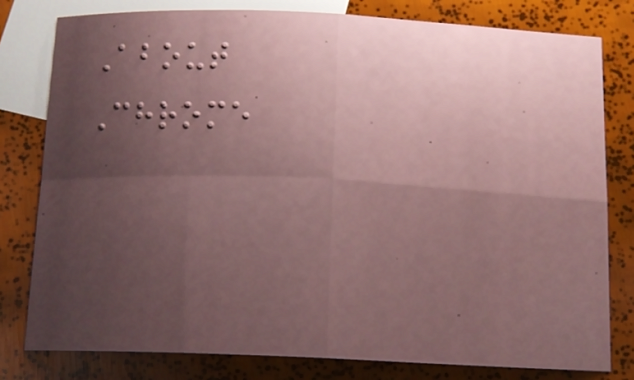About
Chrome
